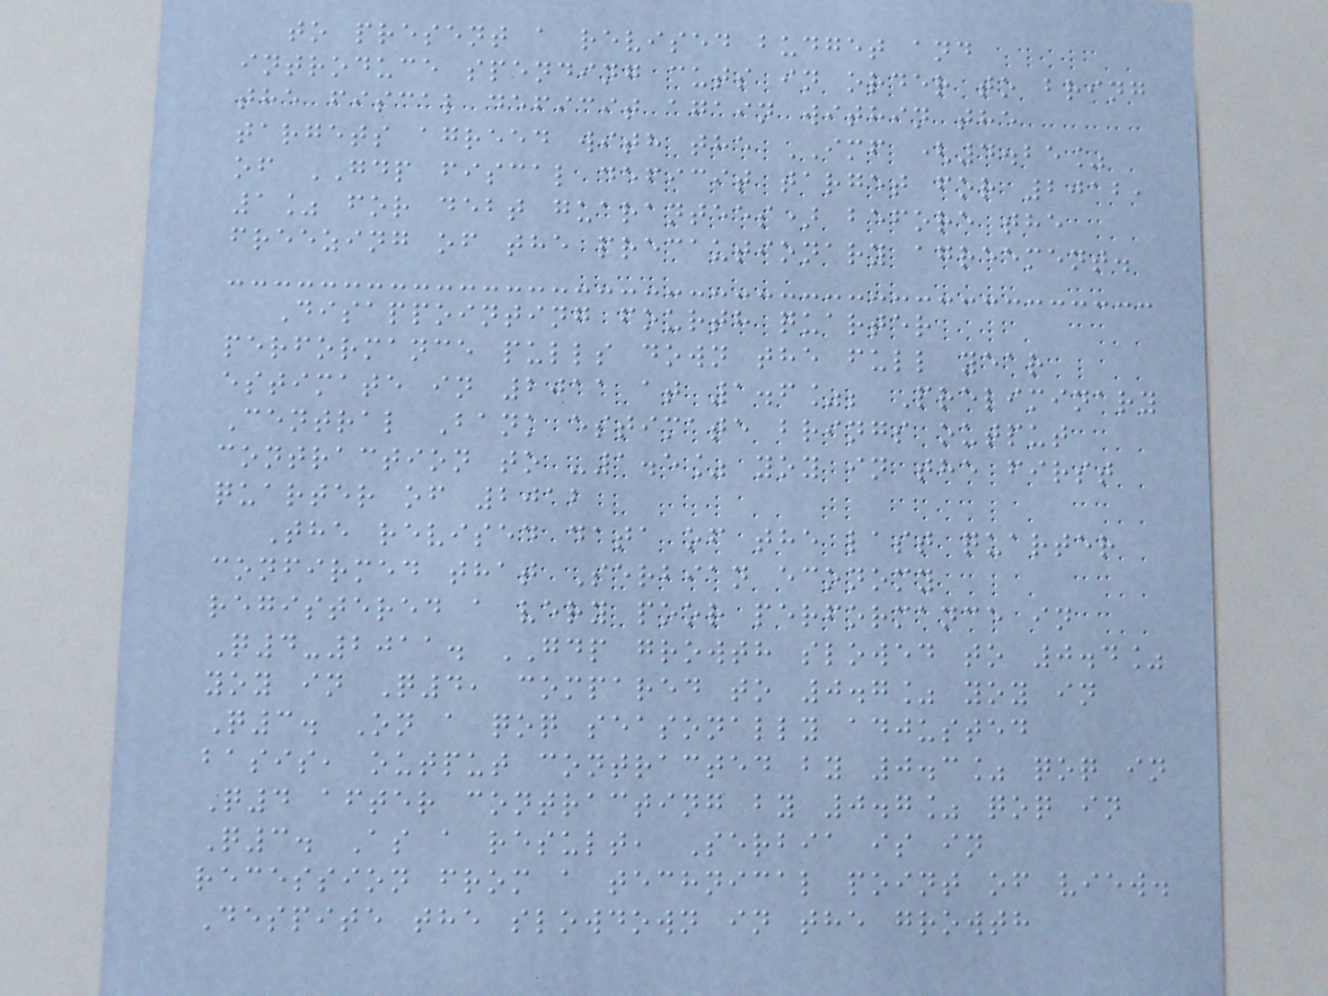to present a revised budget and
introduce spending cuts in order to bring
the fiscal deficit again within the
targets agreed with the IMF (4.25%
of GDP fiscal deficit target for 2012,
1% for debt guarantees) before the
freezing of the precautionary agreement.
Disappointing fourth quarter
performance pulls down the full year
estimate in 2011 at 1.6%; Preliminary
Central Bank estimate brings output
contraction to -1.5% yoy in the first
quarter of 2012
The revised data of the last quarter
confirmed that Serbian economy
registered a very poor performance in
Q4-2011. GDP growth slowed to 0.4%
yoy in Q4, compared to 0.7% yoy in
Q3. On a qoq seasonally adjusted
basis, output contracted by 0.3% qoq in
Q4 after contracting by 0.7% qoq in
Q3. As a result, Serbia is in
recession from a technical point of view.
Despite the slowdown in the growth
